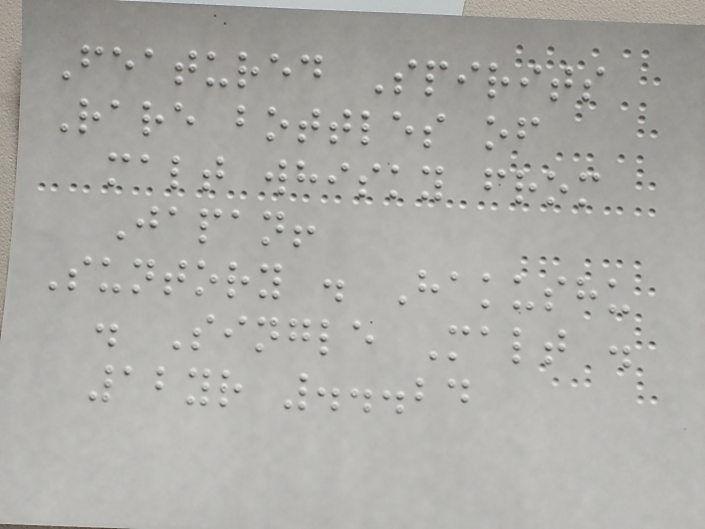Featured Spirits
Rare bottles of
malt whisky from
Japan!
Suntory . Hakushu
. Single Malt .
12yr ...24
